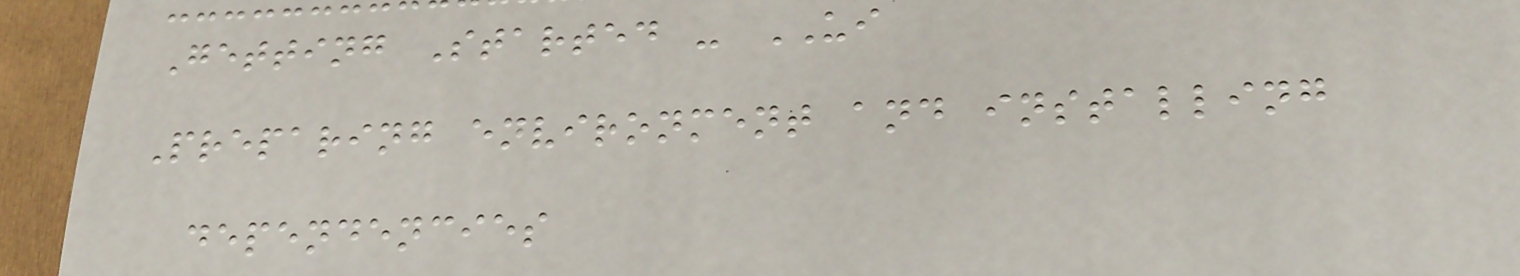Getting Started - UI
Preparing environment and installing
dependencies
